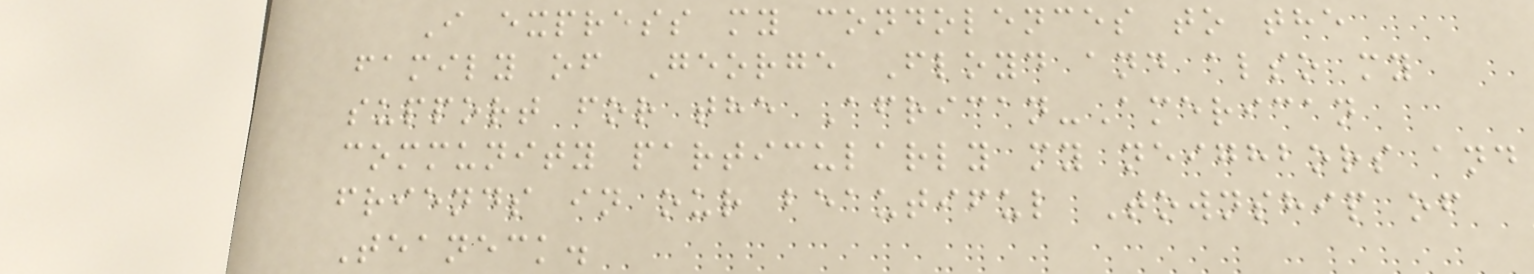I express my condolences to the
family of George Floyd and also my
support for the African-American
community particularly my neighbors and
friends in our beautiful Township of
Teaneck.
